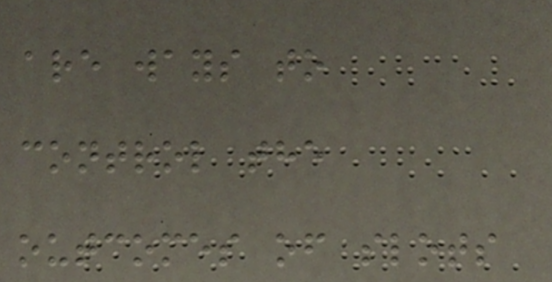are ways to
control the
outcomes of slots
